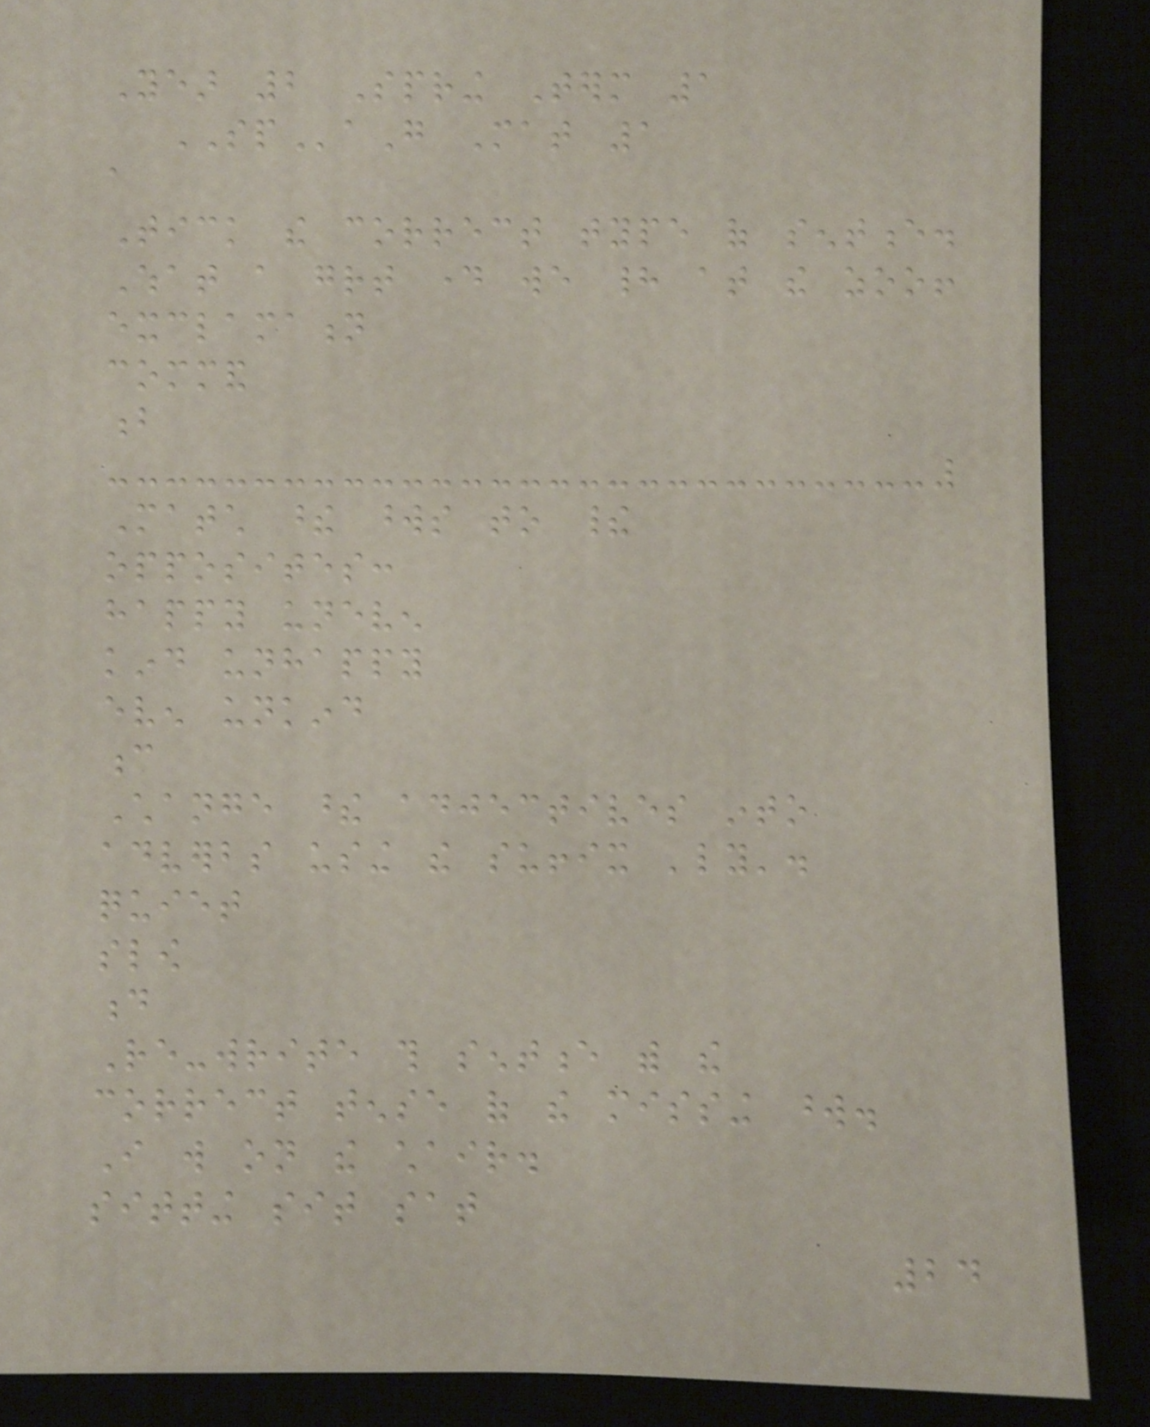Year 2 Spring Term 1
SPaG Mat 1
a
Tick the correct type of sentence.
What a great day we had at the zoo!
exclamation
command
b
Match these words to their
opposites:
happy uneven
kind unhappy
even unkind
c
Change these adjectives into
adverbs using the suffix 'ly'.
quiet
slow
d
Re-write this sentence with the
correct tense of the missing word.
I will on the chair.
sitting sit sat
24
